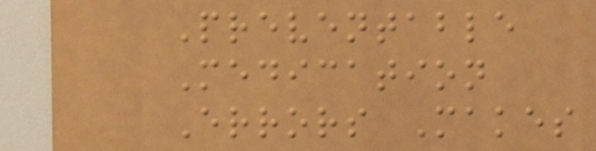Preventable
Medication
Errors Makes
